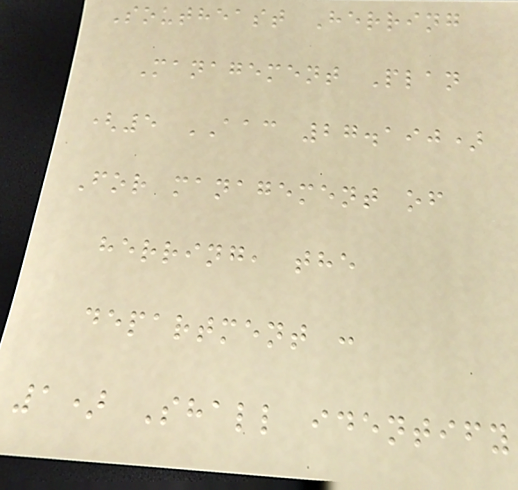Southeast Herring
Management Plan
(5 AAC 27.190)
For management of
herring, the
department :
1) Shall identify
